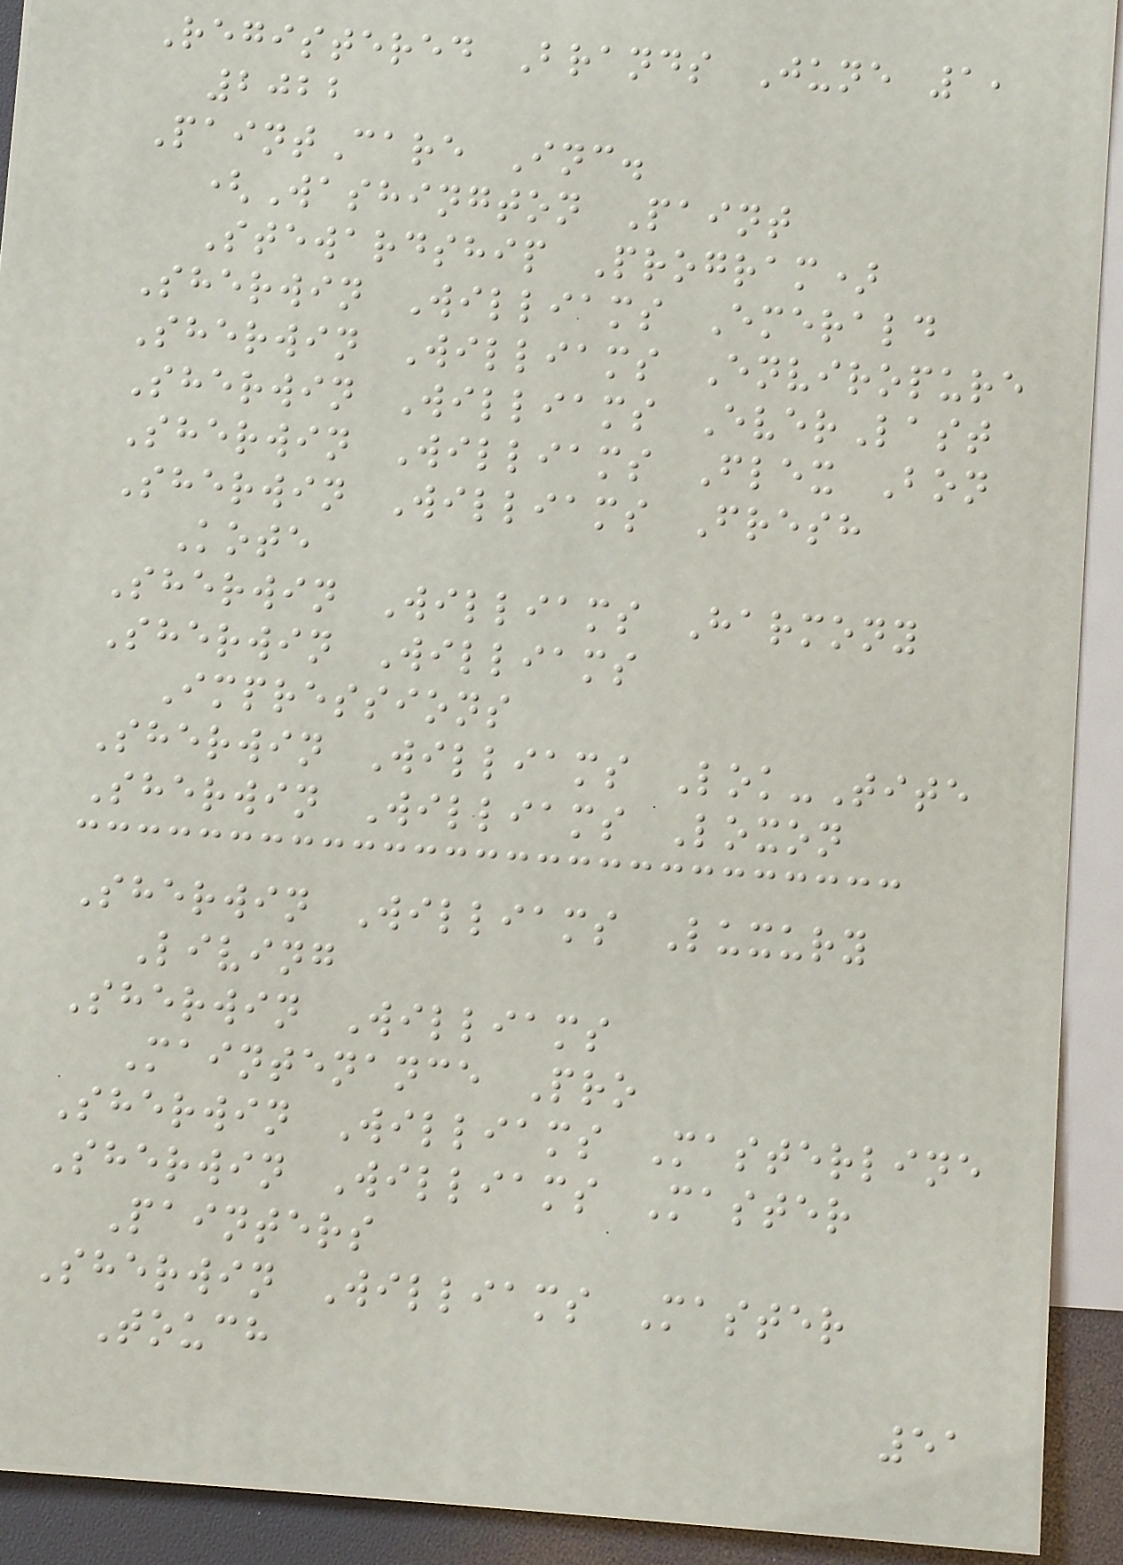Registered Brands June 1,
2022
PaintCare Inc.
(Washington Paint
Stewardship Program)
Sherwin Williams Emerald
Sherwin Williams Enviropure
Sherwin Williams EverLast
Sherwin Williams Flex Bon
Sherwin Williams Fresh
Kote
Sherwin Williams Harmony
Sherwin Williams
Impressions
Sherwin Williams Lok-Tite
Sherwin Williams Loxon
Sherwin Williams Luxury
Living
Sherwin Williams
Maintenance Pro
Sherwin Williams Masterline
Sherwin Williams Master
Painters
Sherwin Williams Master
Touch
51
